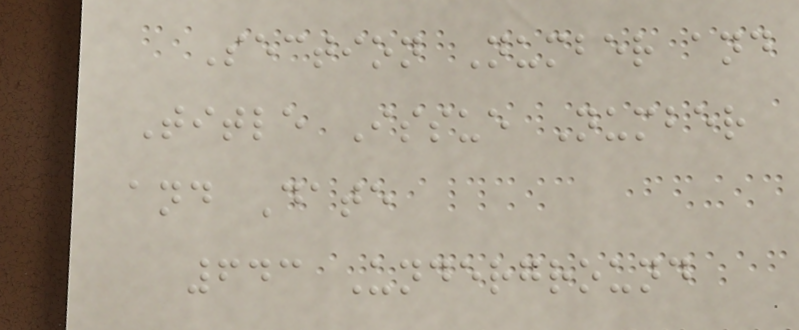Section Number and
Title Issue Number
and Date
643 Underground
